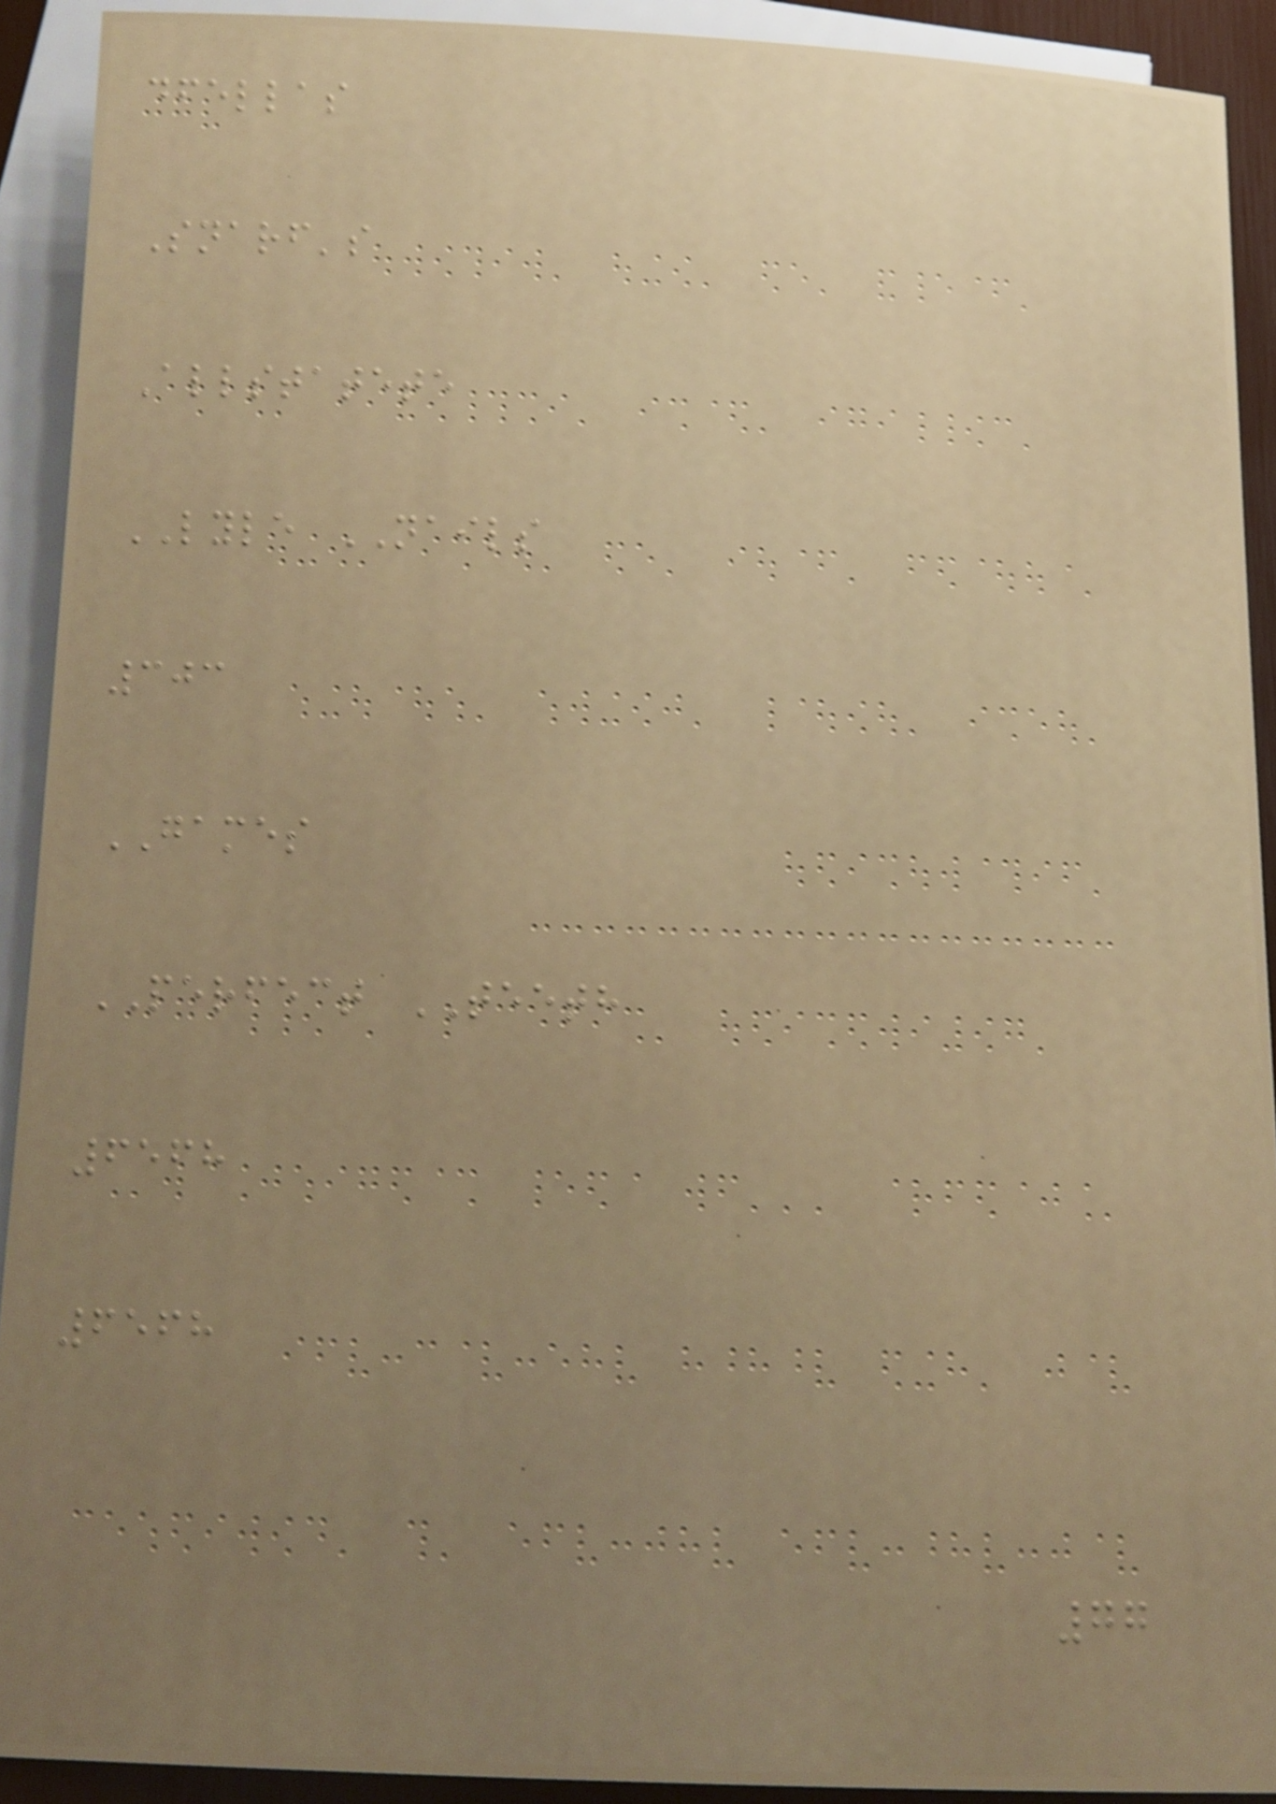dfellas
Snarf's
Allstatete
LYLE NAILS
303
GAMES
PERFECT TEETH
6568
6568
77
